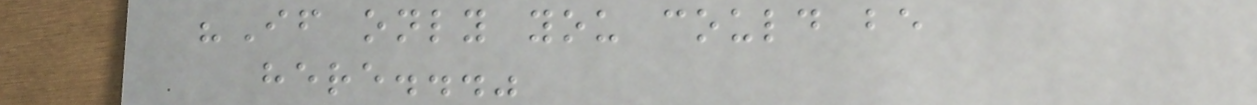"If only you could be
here..."
